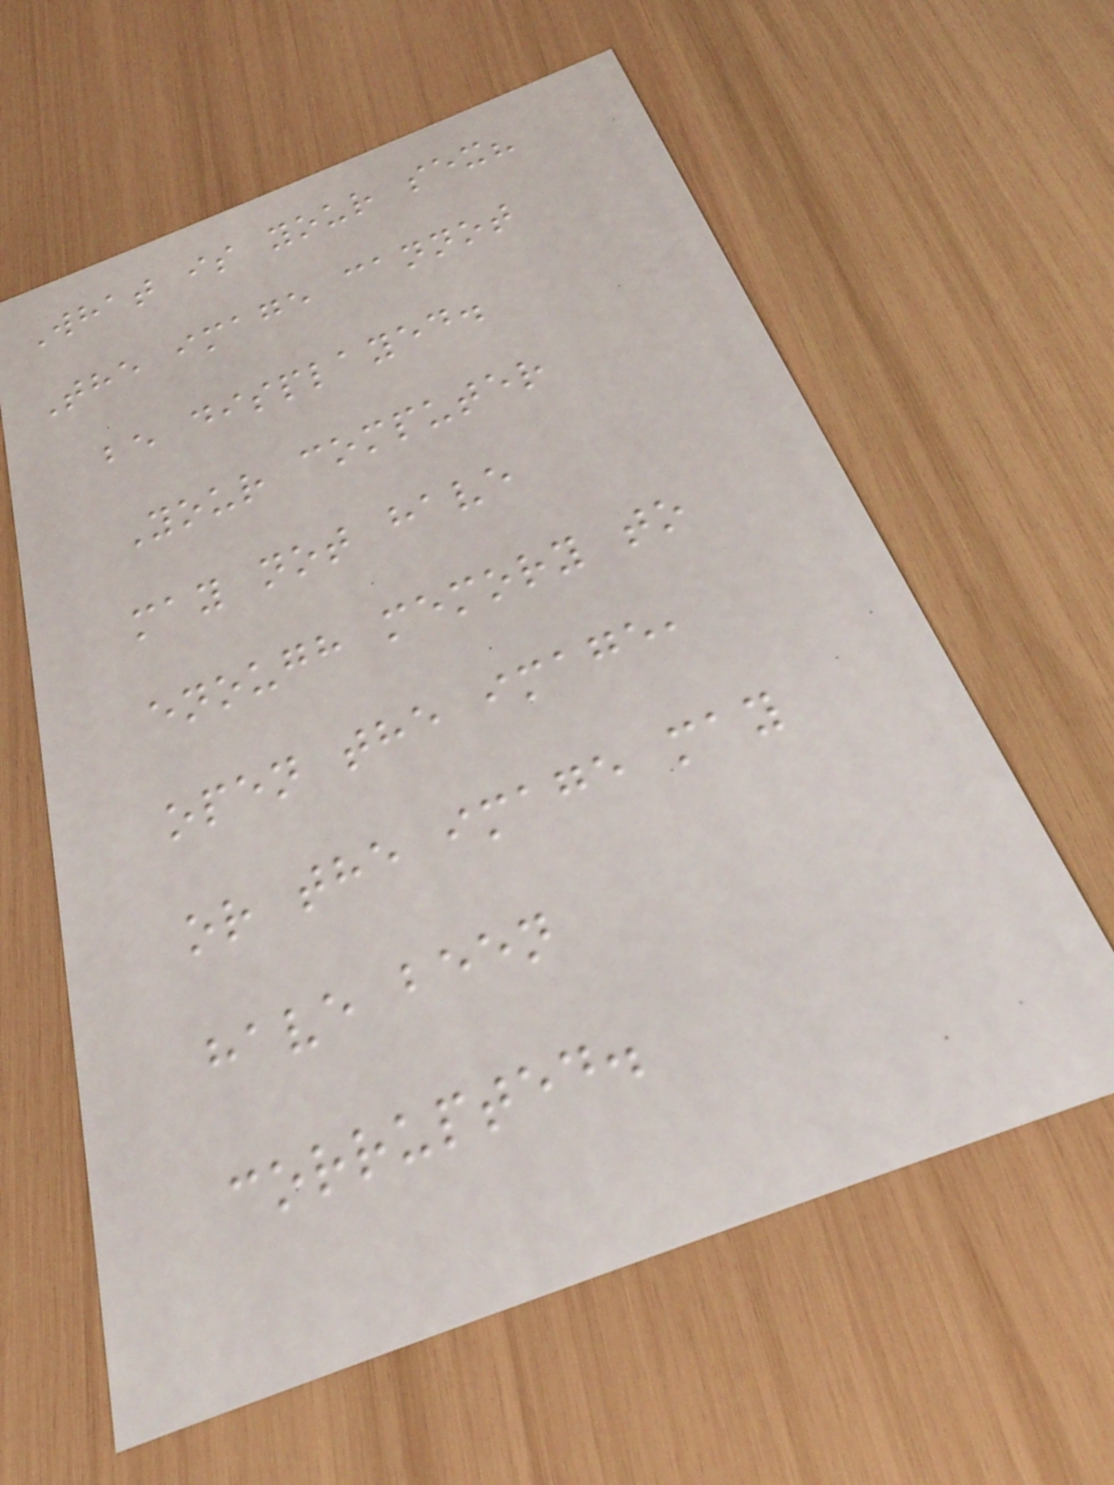What is your sex?
The image cannot
be displayed.
Your computer
may not have
enough memory to
open the image,
or the image may
have been
corrupted.
